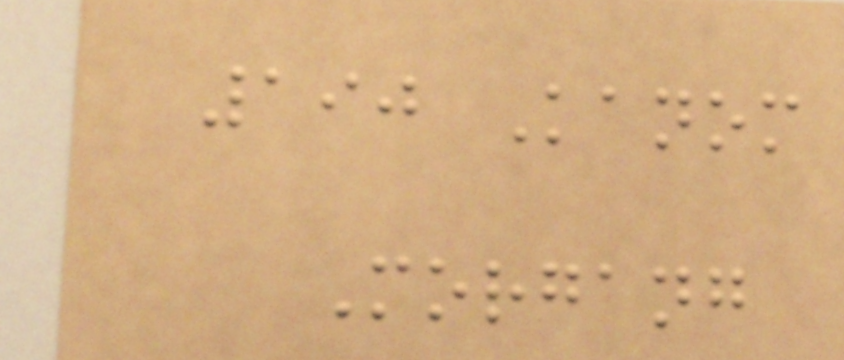190 Kanom
Morgang
